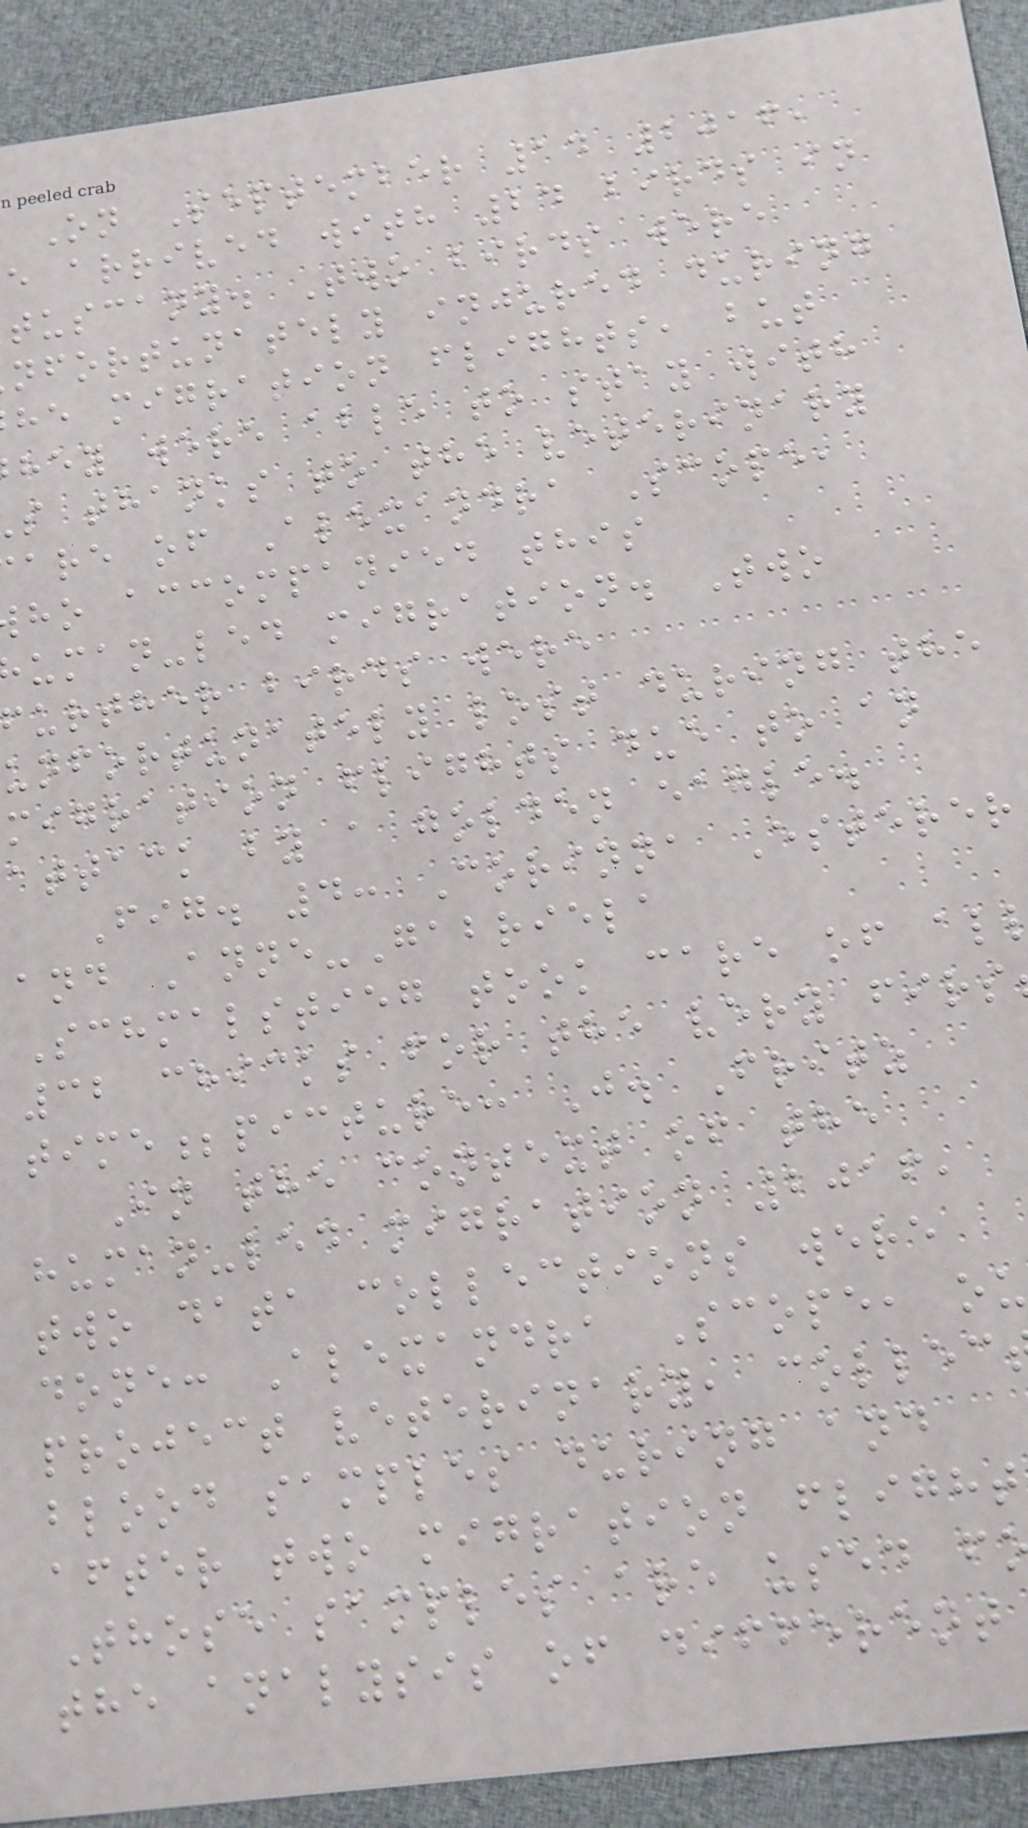On September 14 2016,
e arrived with 24 birds in
tuscany. Two birds were
nfortunately injured during
he migration flights, but
hey were able to stay with
s thanks to the veterinary
are of Alexandra Scope,
ho accompanied this
uman-led migration. Two
further birds were
unfortunately lost during the
migration flights due to an
attack by a golden eagle.
Fig. 4: Corinna Esterer
and Anne-Gabriela
Schmalstieg took care of al
32 chicks for the very firs
time;picture: J. Fritz
In the context of the
human-led migration 2016,
two data collections were
done: Alexandra Scope, ou
project veterinary, collec
blood samples during and
after two migration flight
Those samples are used f
the analysis of different
